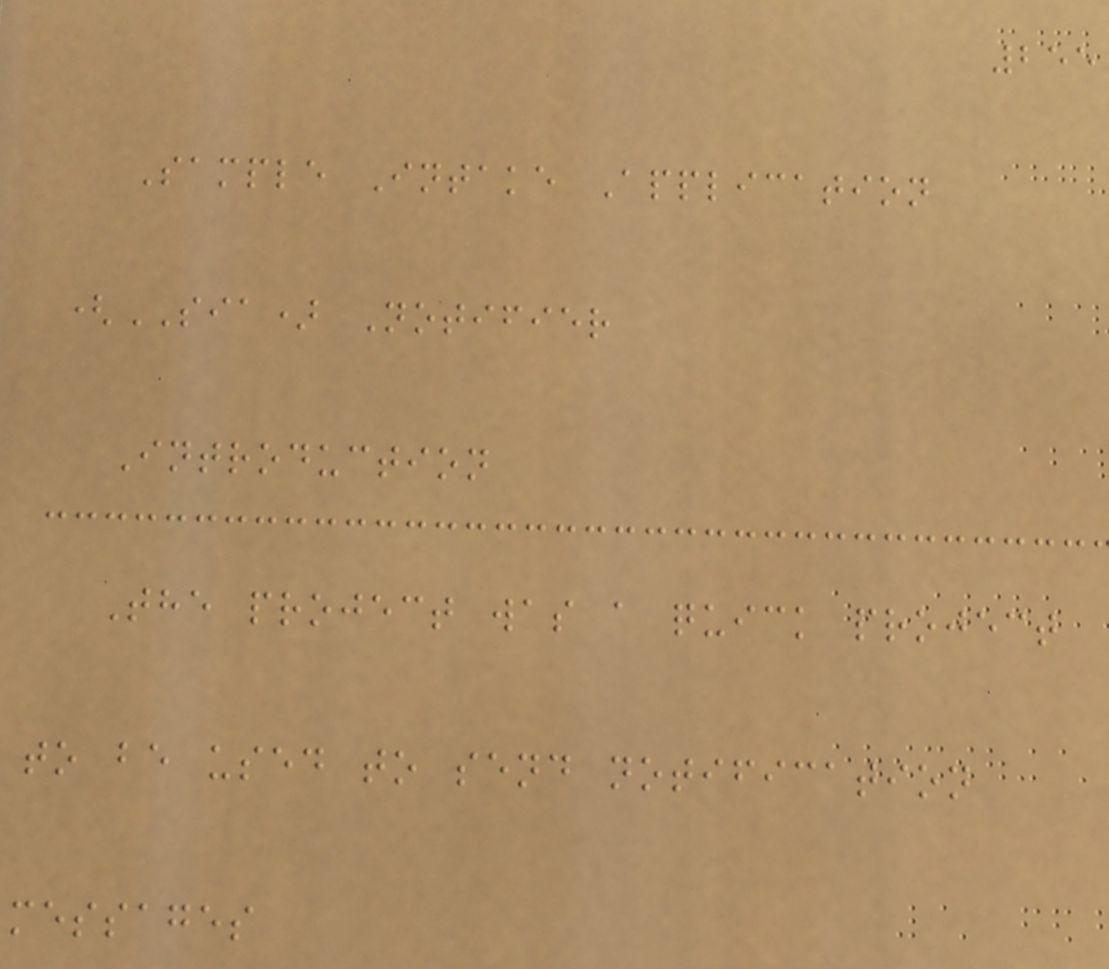255
Sample Intake Application
(SIA) Notifier
Introduction
The project was a quick project
to be used to send notification
messages
